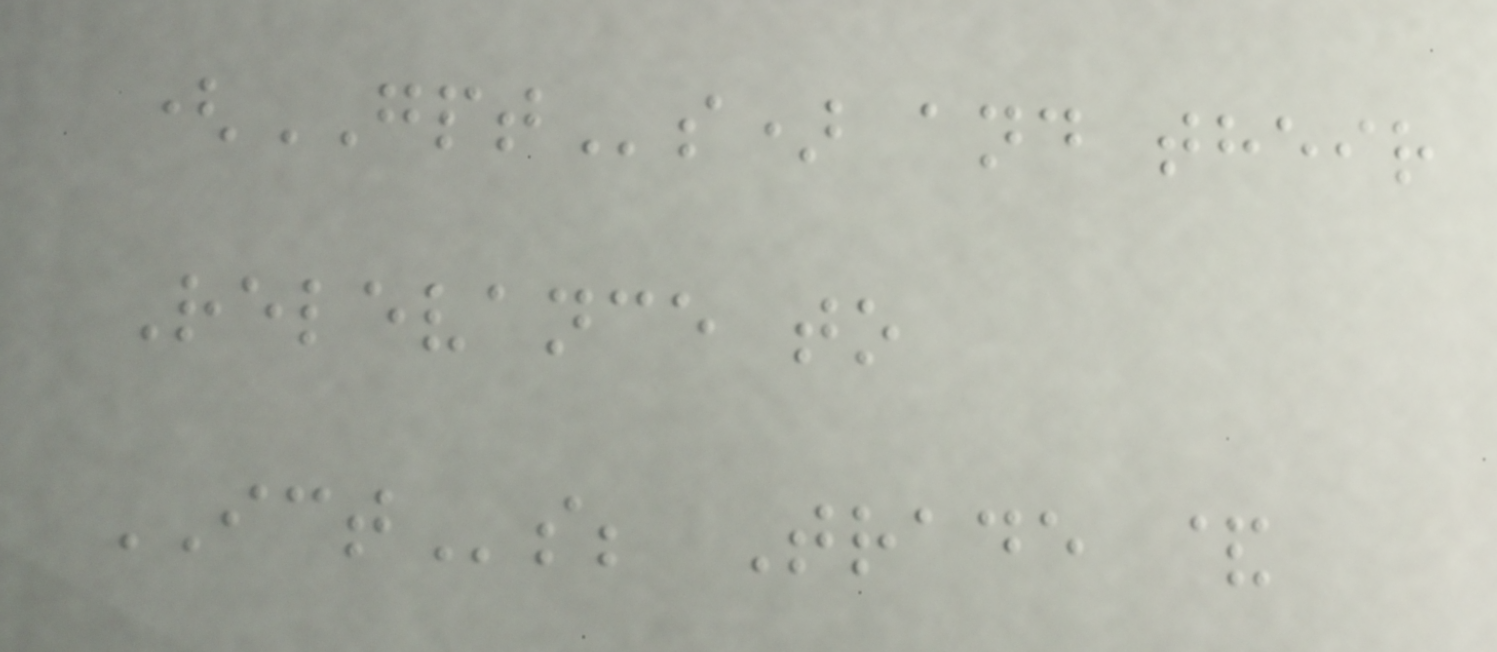(GPTs) and their
Relevance to
ICTs; Trade &
